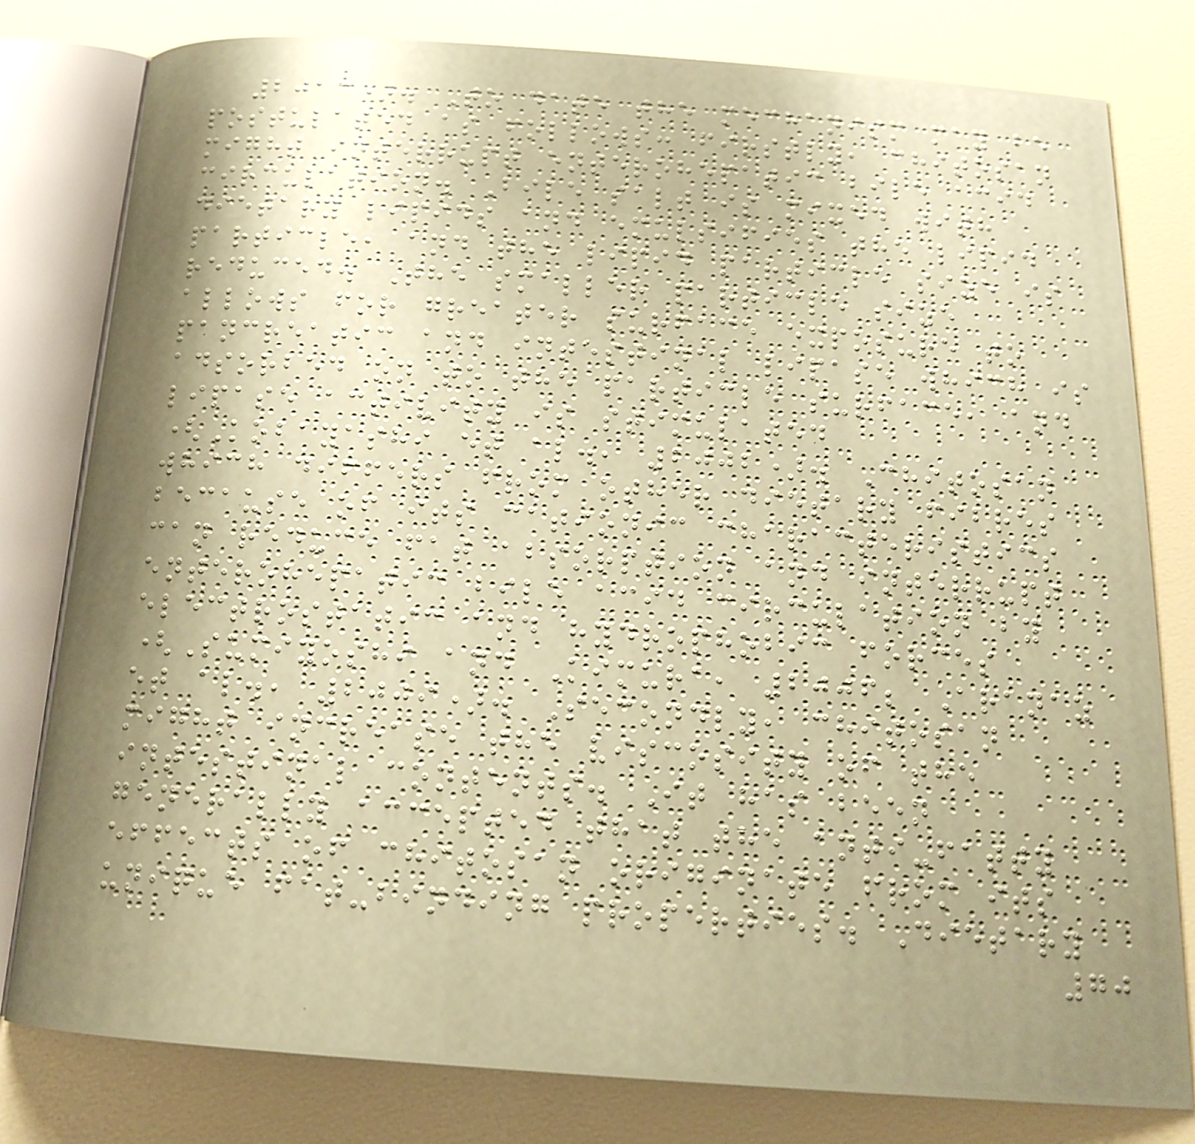2013). To date the mechanism may be
postulated as follows: firstly, chitosan
might interrupt enterohepatic bile acid
circulation. Bile salt is mixed with
dietary lipids and emulsifies the lipid
particle, and the lipid particle size is
reduced. The smaller particle size
allows for greater surface exposure to
pancreatic and intestinal lipase which is
adsorbed on to the particle surface, and
lipase activity is stimulated
(Kobayashi et al., 2002). Chitosan
which differs from other dietary fibres
because of its cationic characteristics
can reduce fat absorption and interrupt
enterohepatic bile acid circulation by
electrostatic and hydrophobic forces
(Sumiyoshi and Kimura, 2006; Aranaz
et al., 2009). Secondly, chitosan
might increase the viscosity of the
intestinal contents. It has been
generally accepted that the anti-fatty
effects of chitosan originate from its
unique fat-binding properties. Dietary
70
